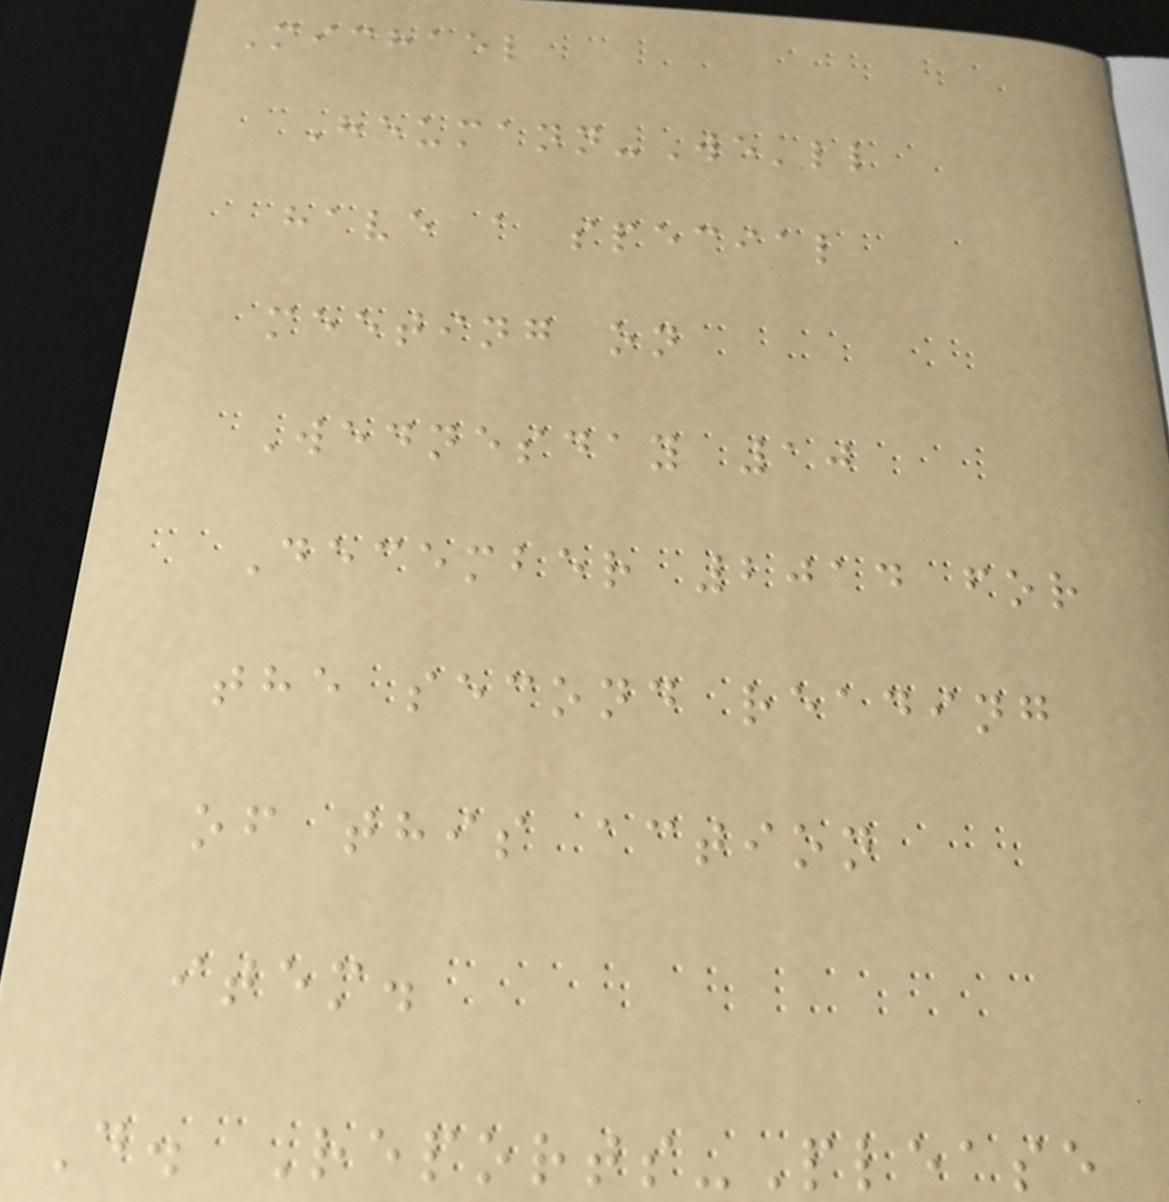Michael
Heumann-We'll
have a special
meeting on
Wednesday 10
December 2014 for
the second reading
of this action
item.
D. Reports-Please
